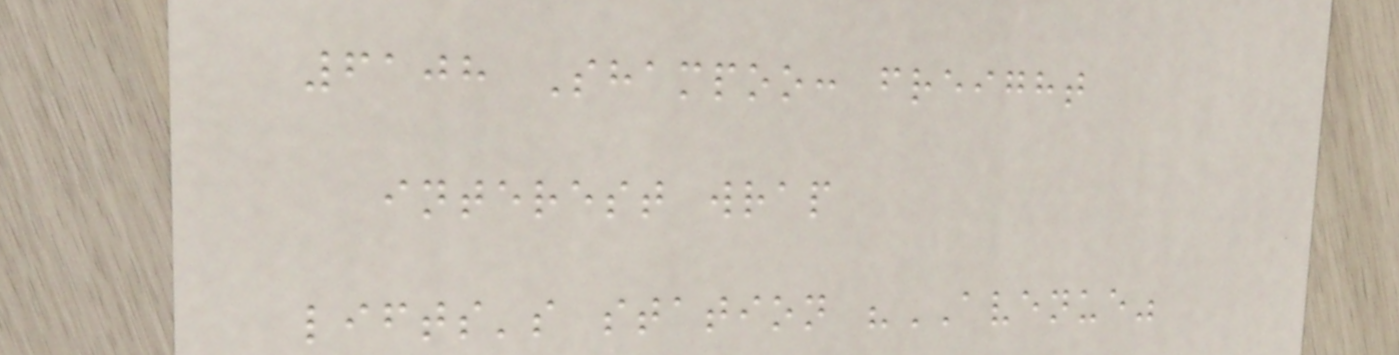6108 Shampoo: freight
interest wrap
lifts's station "AVENUE"
